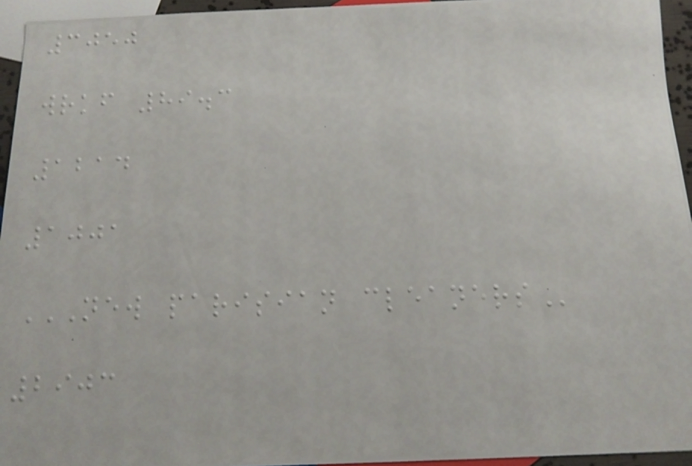3050
wrkf 89.3
1214
1001
NEW PARISIAN CLEANERS
2903
